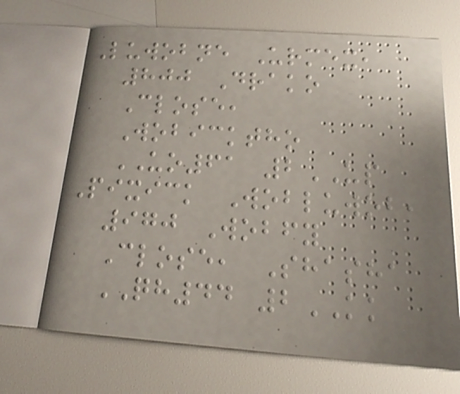Luwobne Urmex,
800 Drako
Close,
Wobicktho
UO61 2UP
Pixick Wobluwob,
970 Wobfy
Close, Shasha
QH44 2KK
